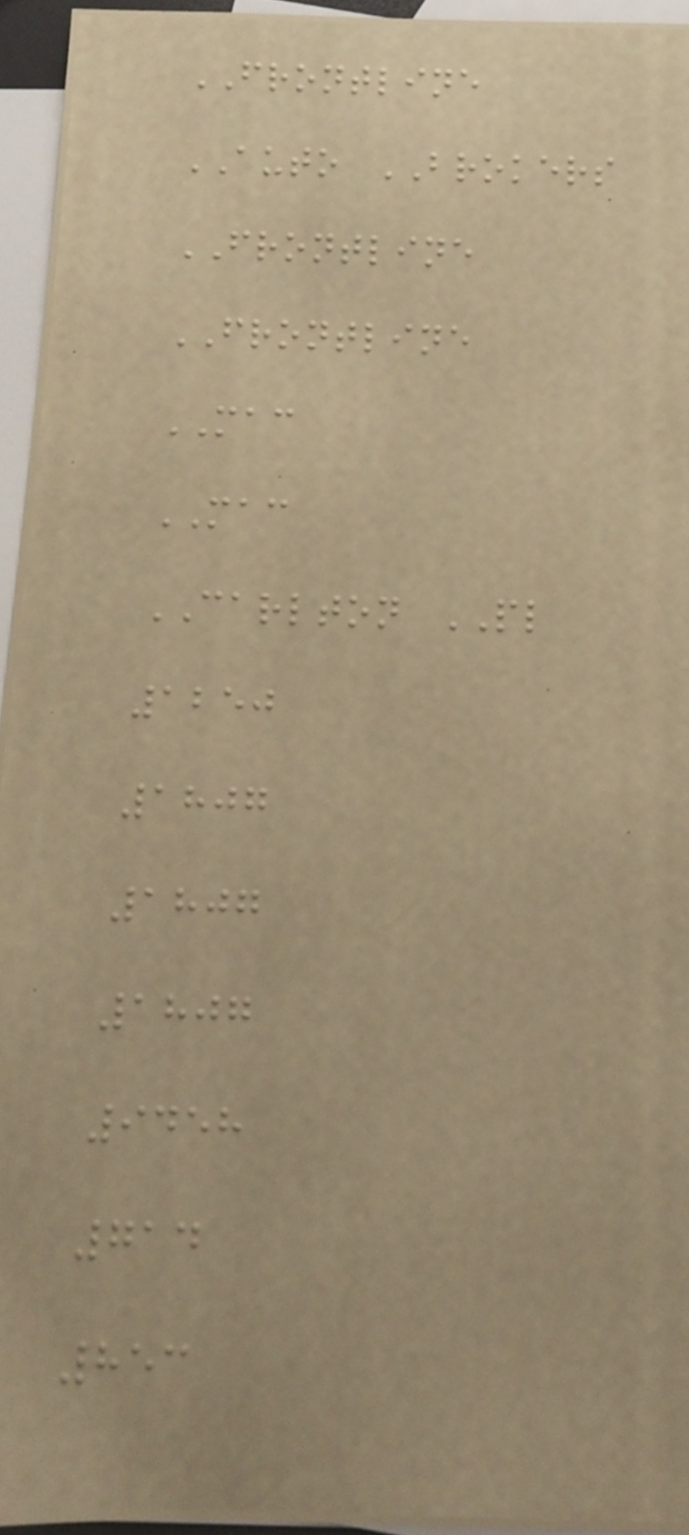FRONTLINE
AUTO BROKERS
FRONTLINE
FRONTLINE
MAC
MAC
CARLTON PL
1250
1807
1807
1807
9458
714
853
